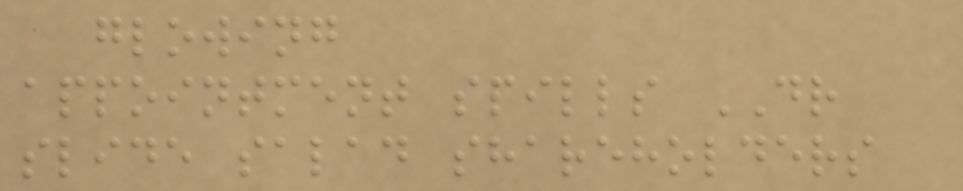glowing
appointment spills DR
slide salad shareholders
